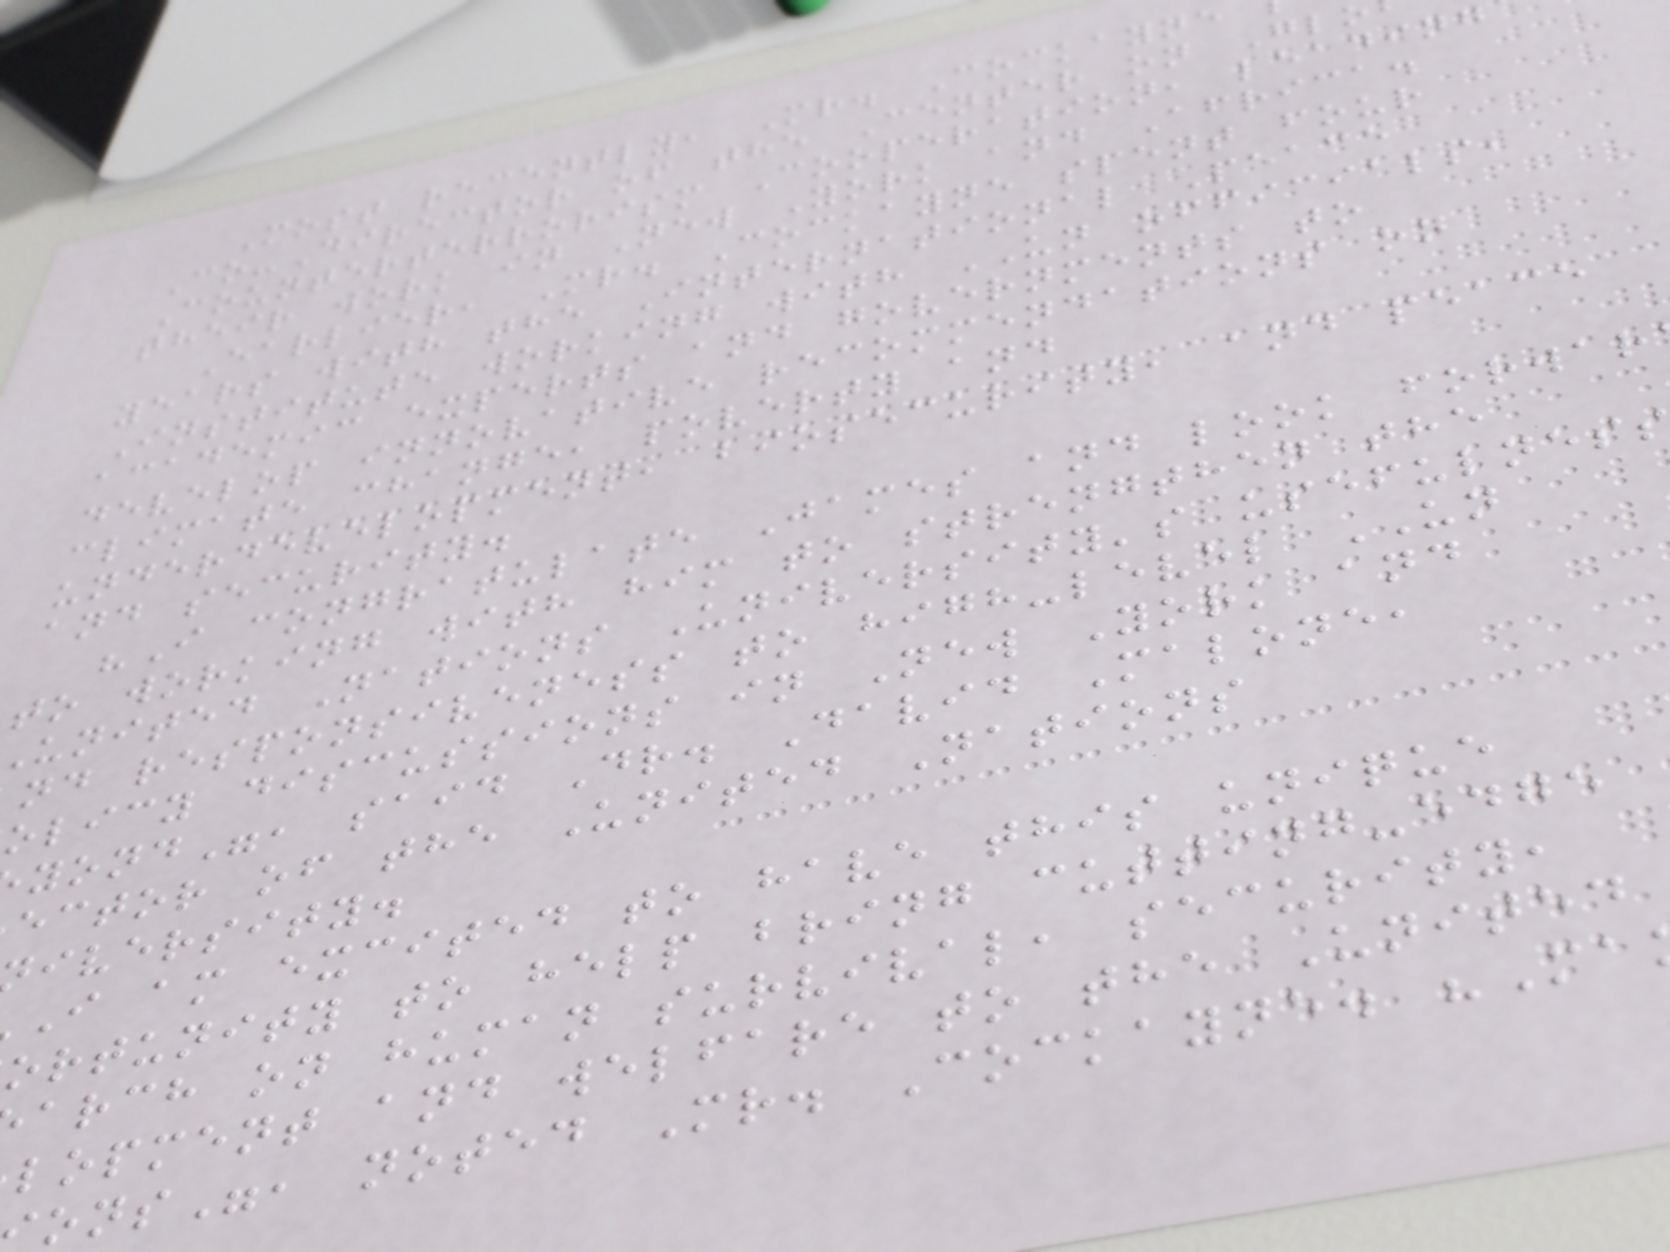Most recently, Mr. Cockayne
Co-Director of the Center on Glo
Counterterrorism Cooperation, leading
their work in New York and Africa.
Earlier, Mr. Cockayne spent four
years with the International Peace
Institute working with UN officials,
academic experts and governments to
develop innovative recommendations on
climate change, poverty and
underdevelopment, biosecurity, and peace
and security.
"I congratulate James and look forwar
to working with him to strengthen the
united Nations University's usefulnes
nd responsiveness to high-level UN
olicy discussions in New York and
yond", said Dr. David Malone,
ector of the United Nations
iversity.
I am excited to have this unique
ortunity to help bring cutting-edge
arch on human survival, security,
lopment and welfare to the United
ons", noted Mr. Cockayne. "Ma
